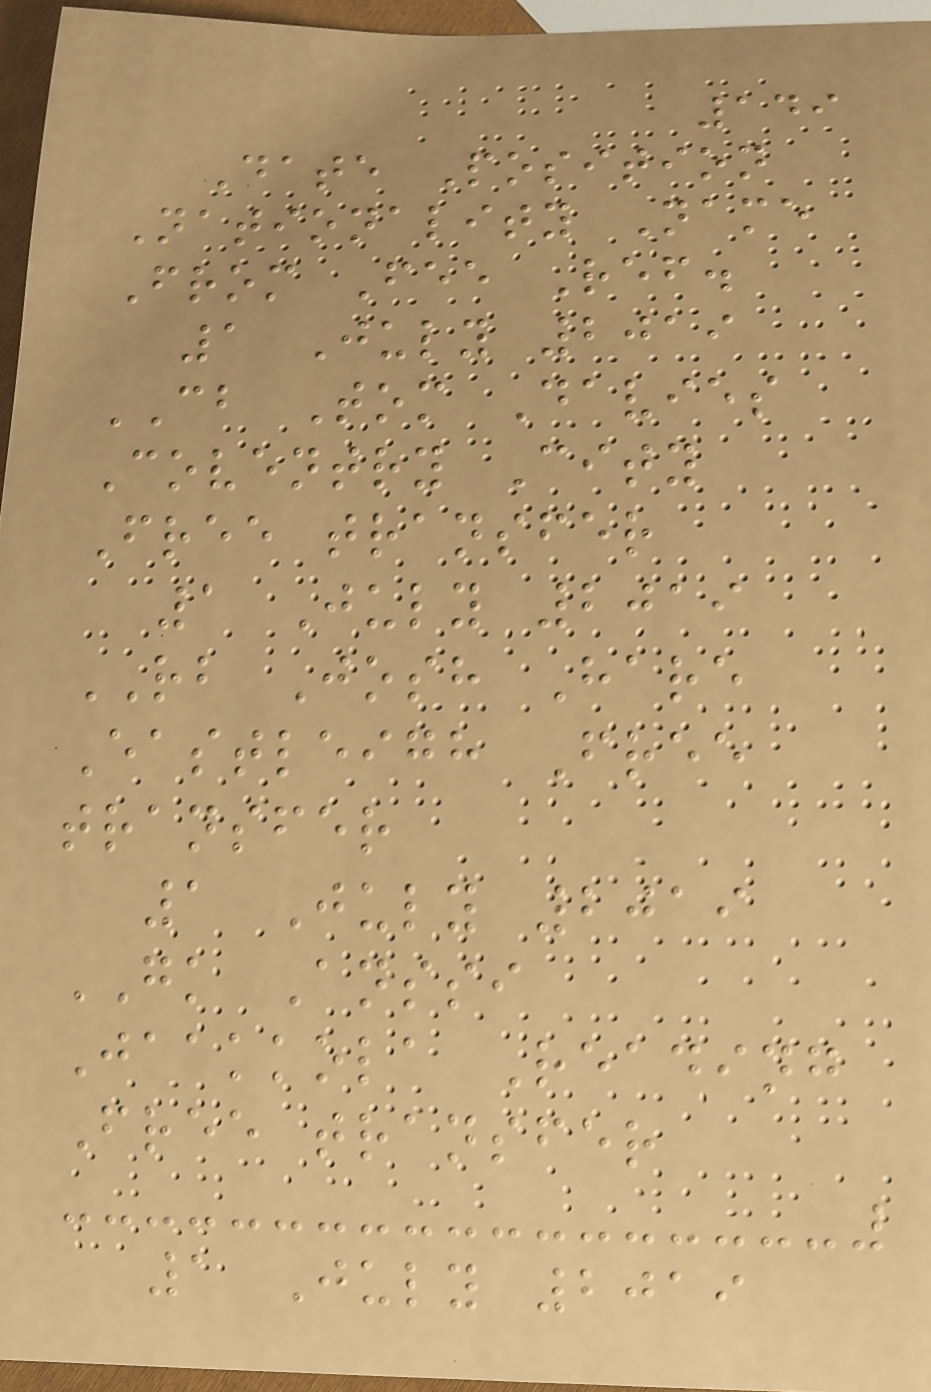149
Date Position
Nationality Name
From Fee Ref.
1 July 2019
CB Tom Davies
Coventry City
Free transfer
1 July 2019
RB Josh Hare
Eastleigh Free
transfer
1 July 2019
GK Anssi
Jaakkola Reading
Free transfer
1 July 2019
